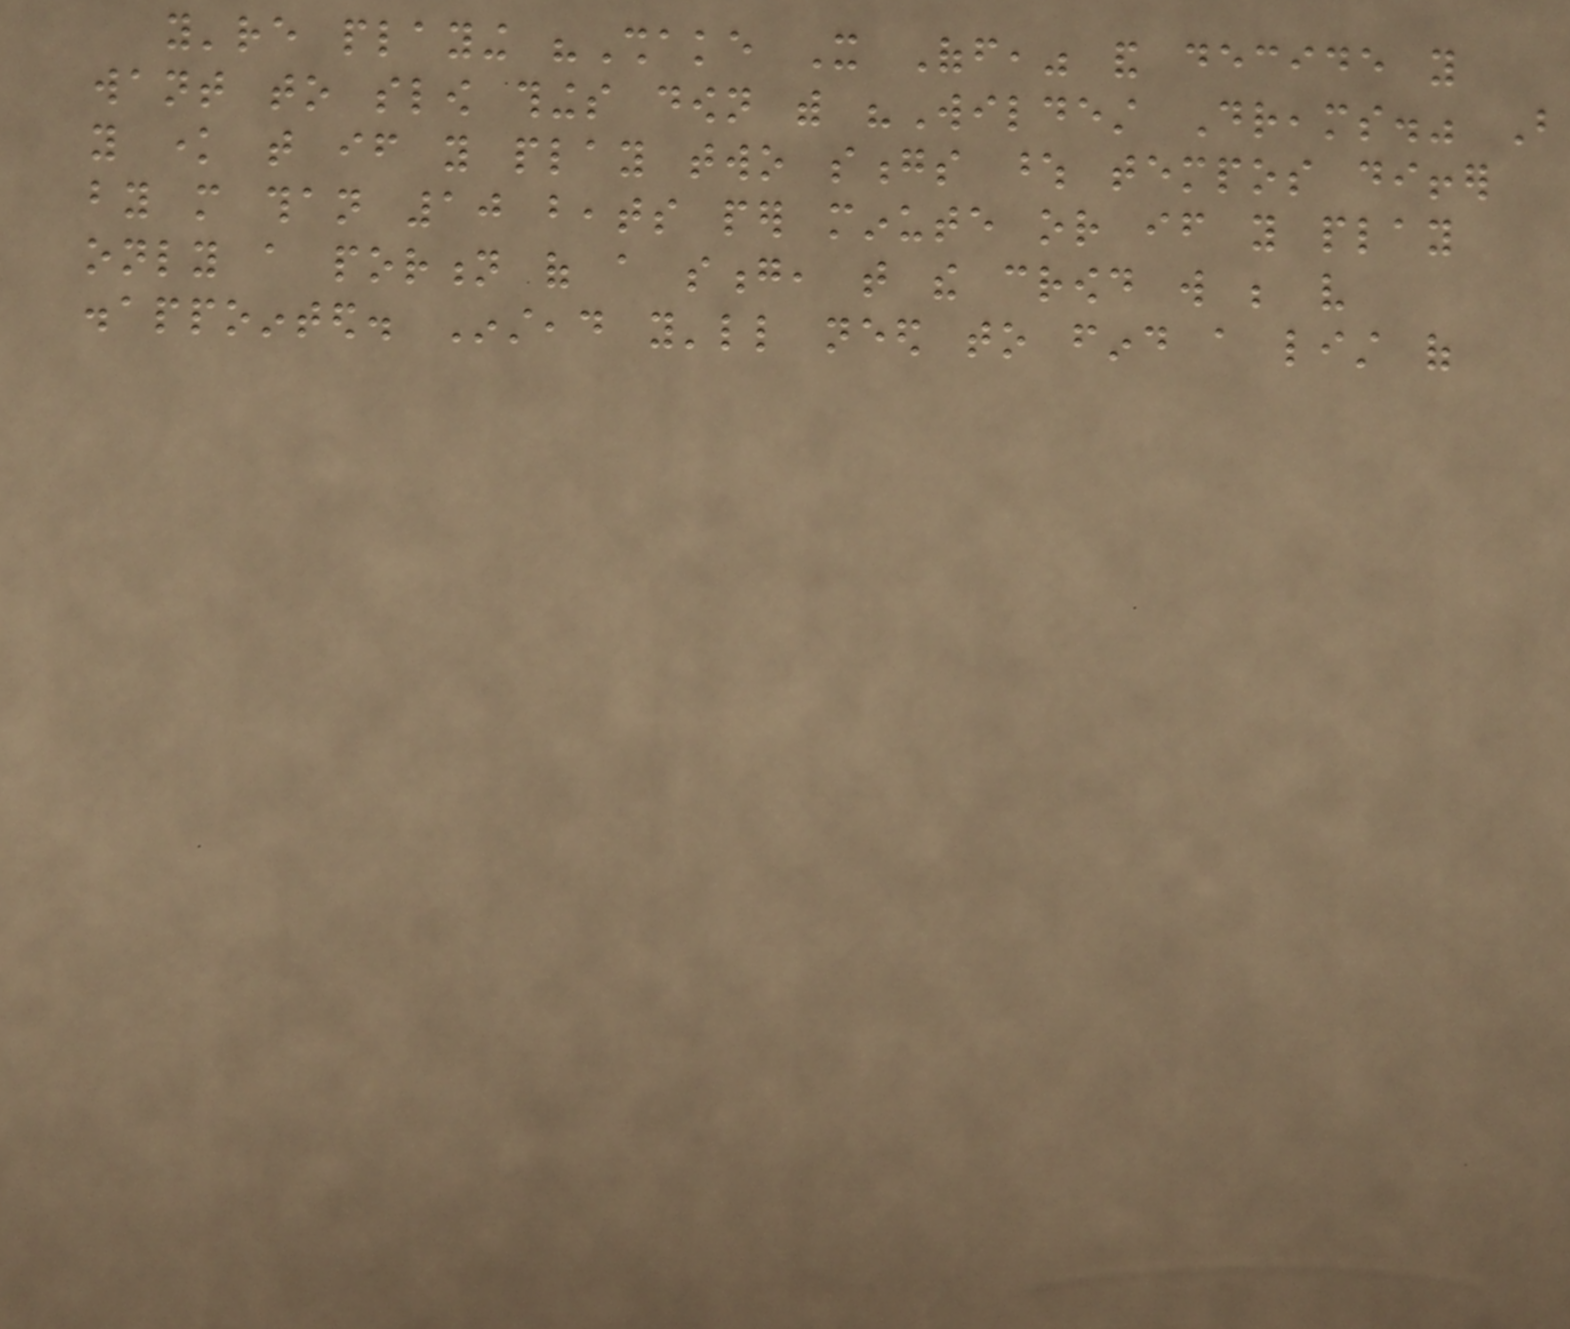you're playing "Shake It Off," and decide you
want to slow things down with "Wildest Dreams." But
you know that if you play two songs whose tempos differ
by more than 10 beats per minute or if you play
only a portion of a song, that the crowd will be very
disappointed. Instead you'll need to find a list of
